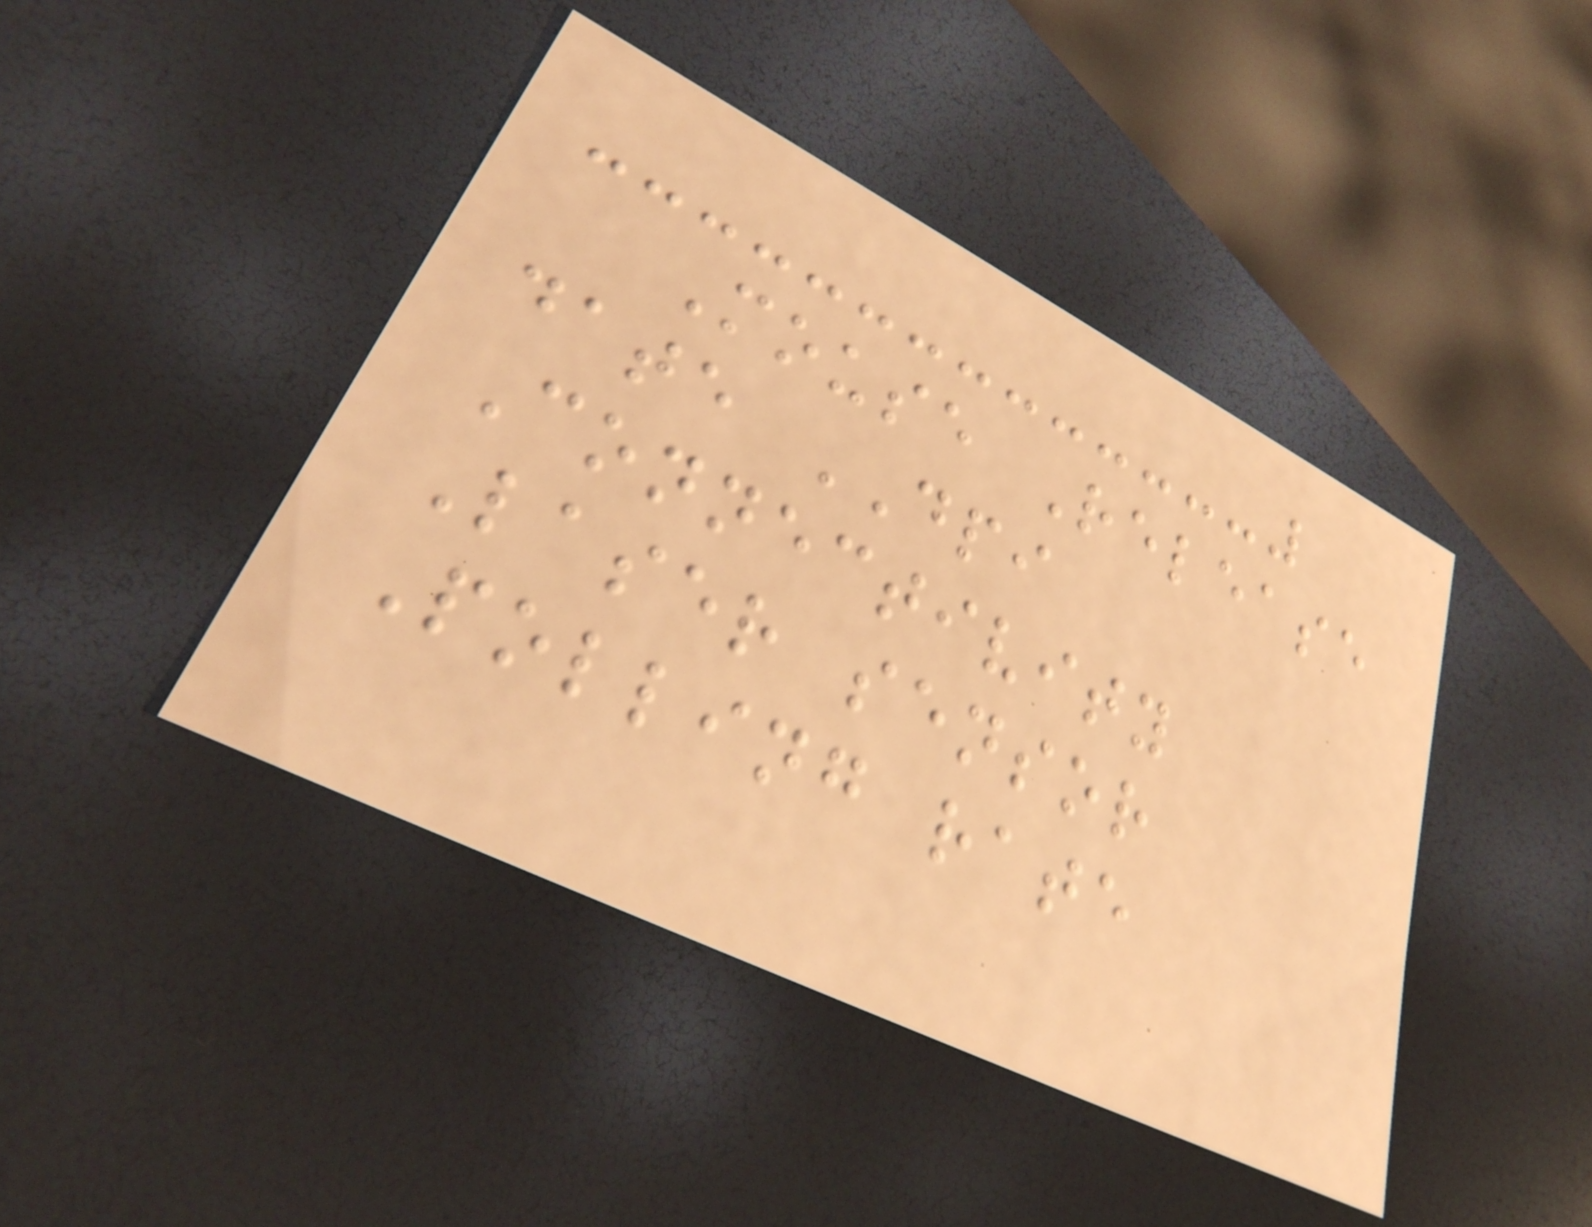Mouse Release
date DPI
Connectivity
Laser sensor
Polling rate
